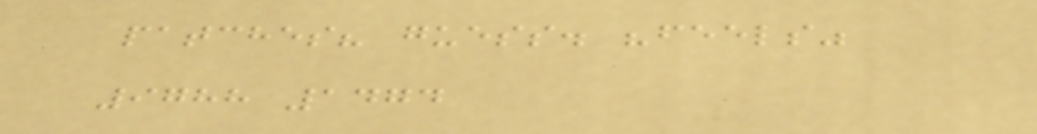patches? guess. "feels"
9788 1474
